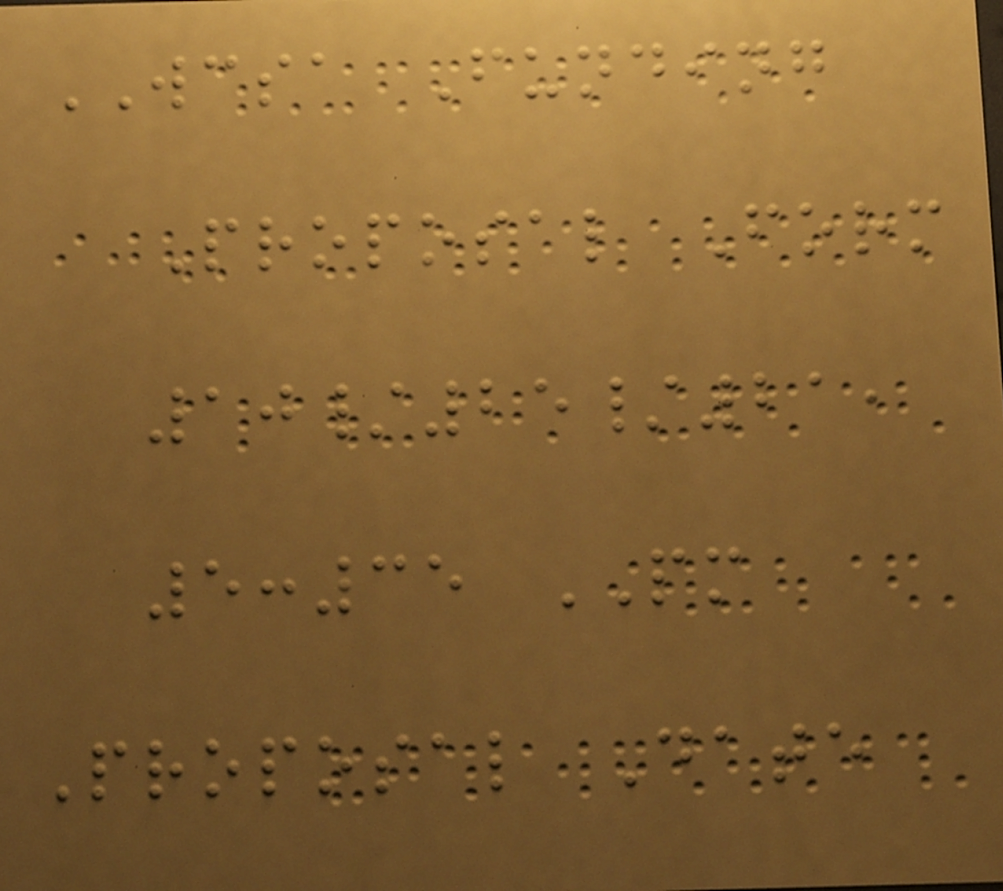WCSA Funding
Proposal Form
10/25/21,
5:35 PM
Proposal Date
